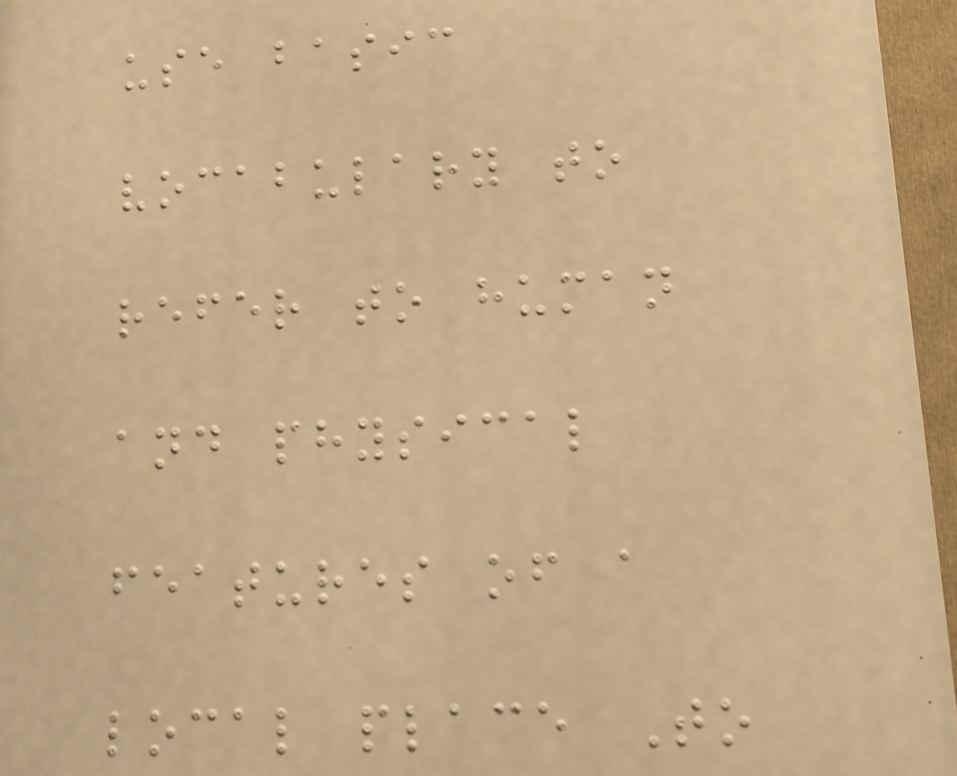use basic
vocabulary to
refer to human
and physical
features of a
local place To
